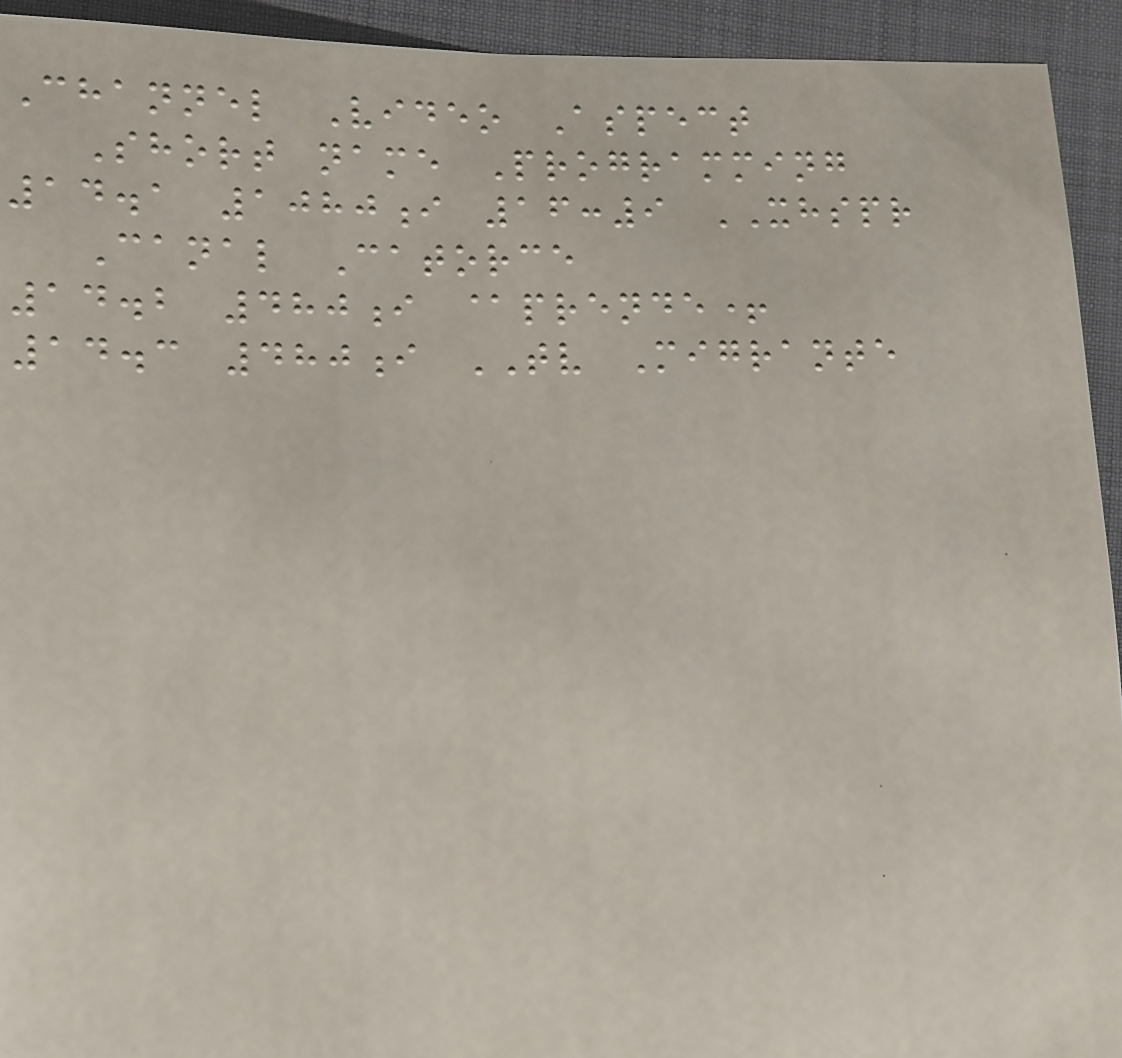Channel Video Aspect
Short name Programming
14.1 1080i 16:9 XHSPR
Canal Catorce
14.2 480i @prende+
14.3 480i TV Migrante
